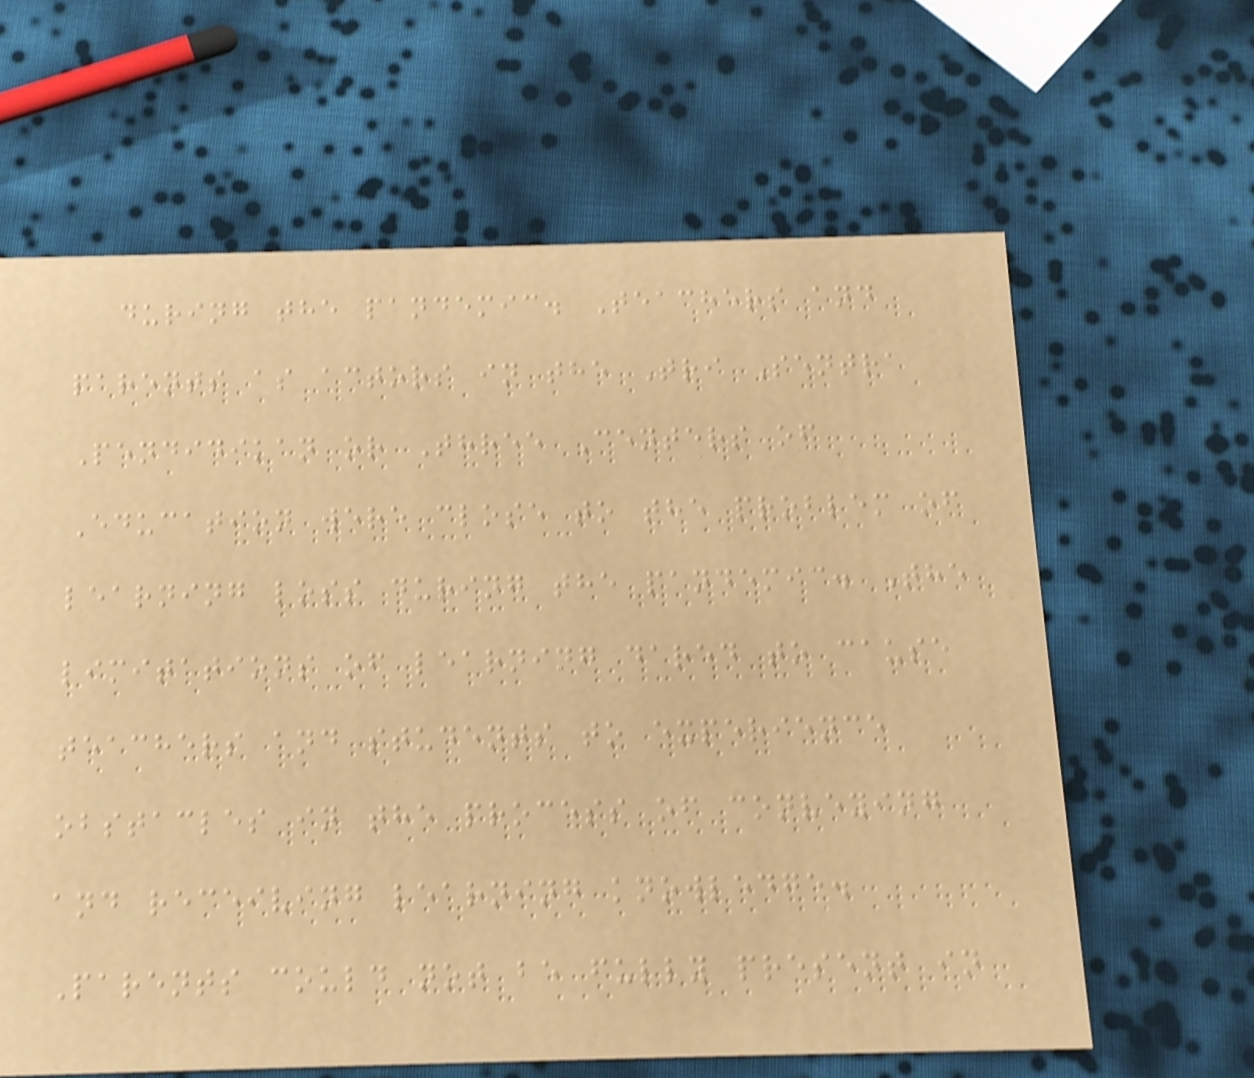during the pandemic. Teachers and
parents as actors in the Tri Sentra
Pendidikan or Three Centers of
Education were close to the problem of
learning loss during the pandemic. The
limitations of learning dared to cause
teachers and students to experience
obstacles in the process of conveying
and receiving learning knowledge.
Parents could not be fully present in
